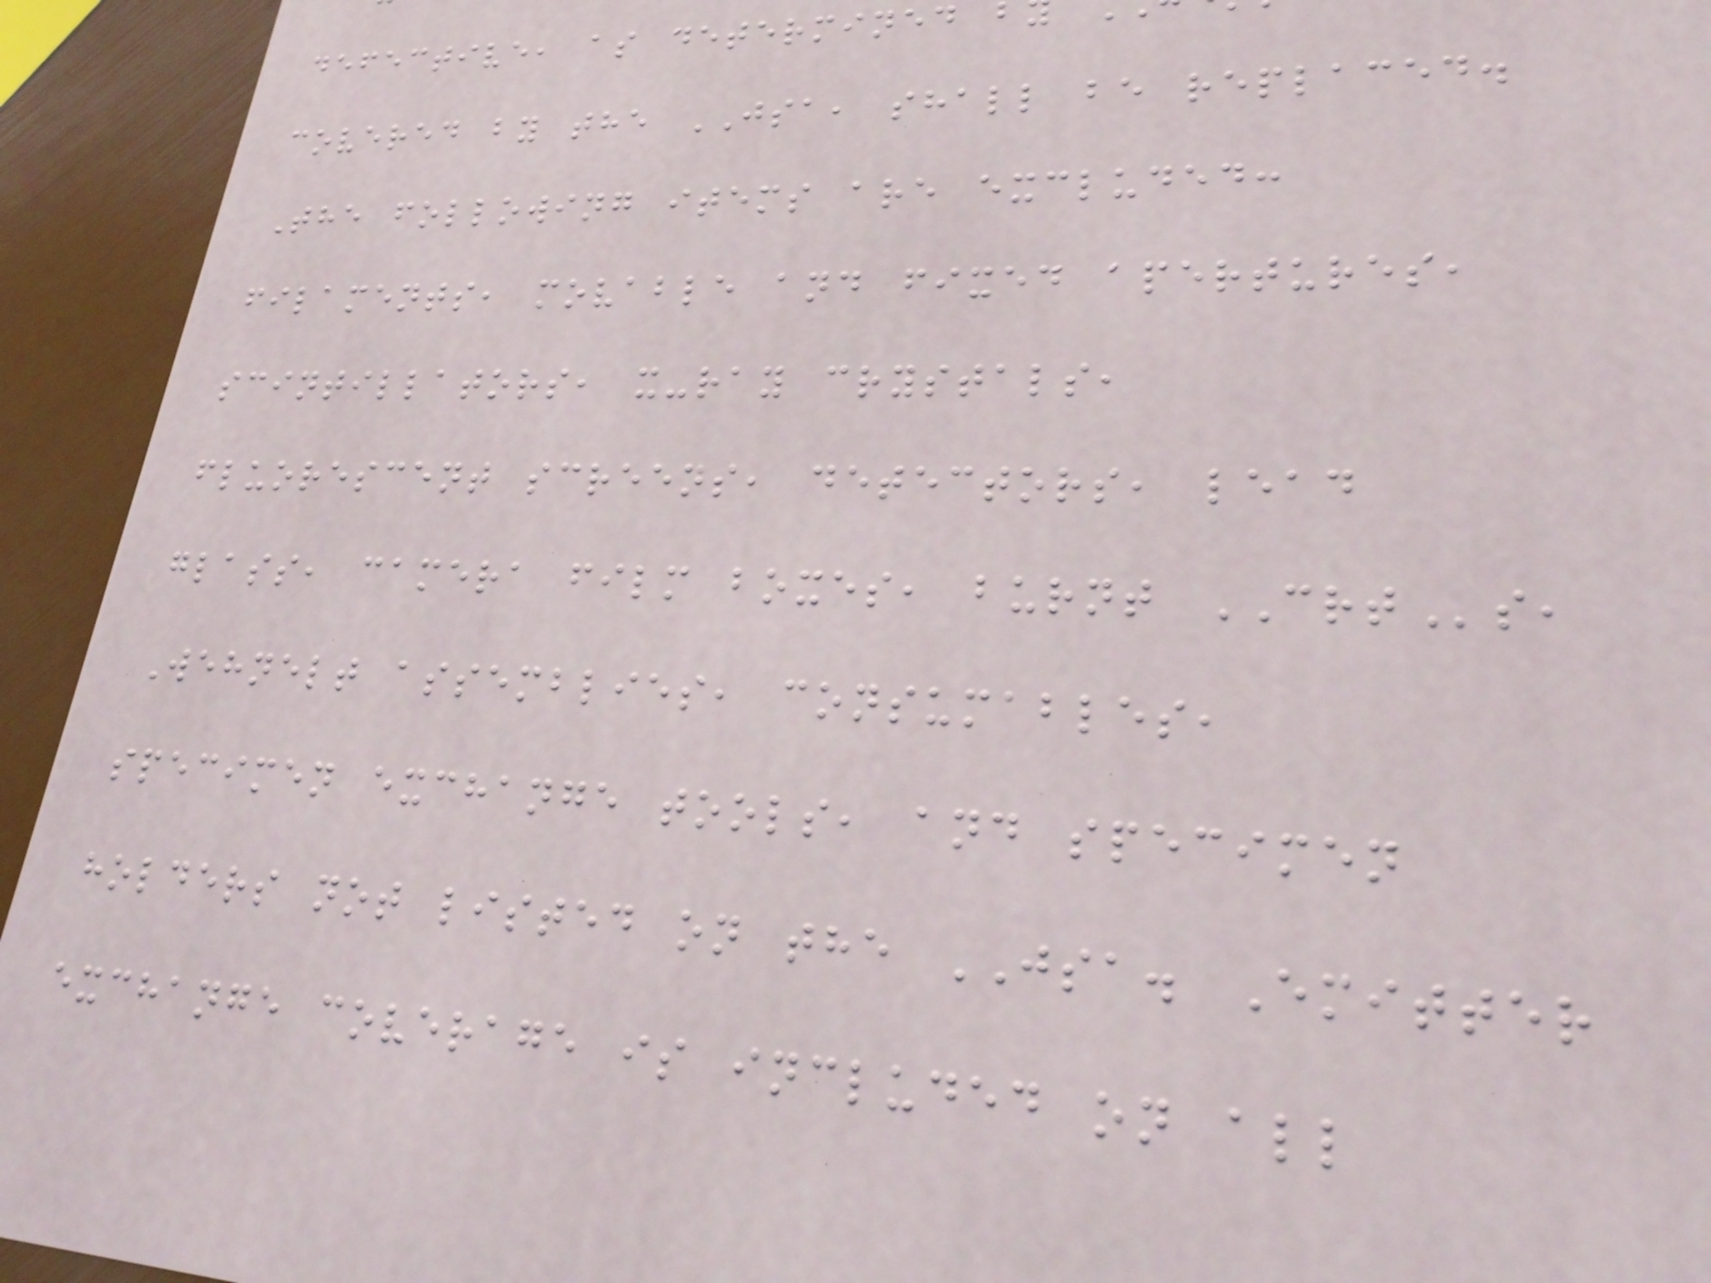defective, as determined
covered by the JSA, shall be replaced.
The following items are excluded:
filaments, movable and fixed apertures,
scintillators, x-ray crystals,
fluorescent screens, detectors, lead
glass, camera film boxes, burnt CRTs,
Wehnelt assemblies, consumables,
specimen exchange tools, and specimen
holders not listed on the JSA. Emitter
exchange coverage is included on all
